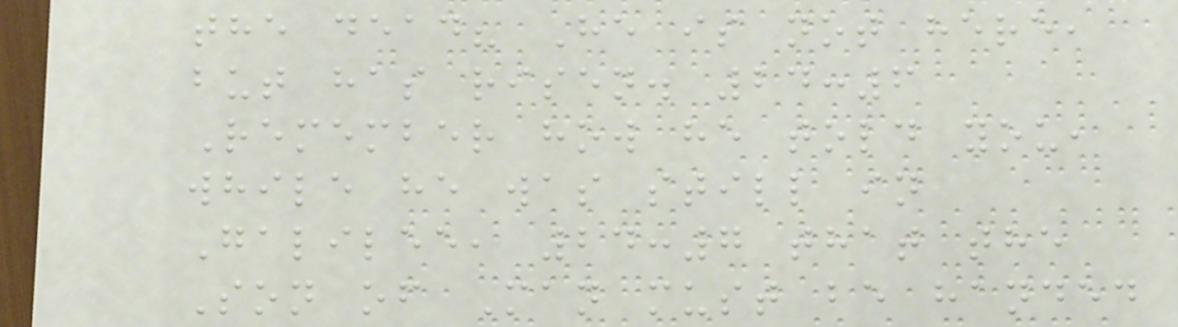the dead? He is not here,
but has risen. 24:6
Remember how he told you,
while he was still in
Galilee, 24:7 that the
Son of Man must be handed
